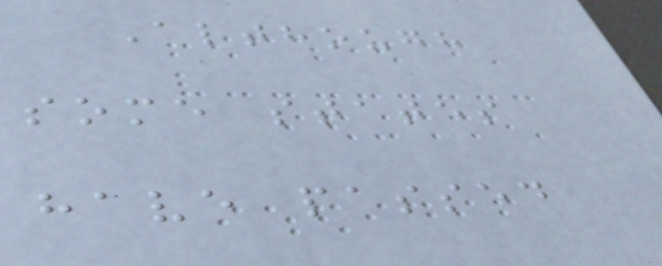Although
some states
have passed
